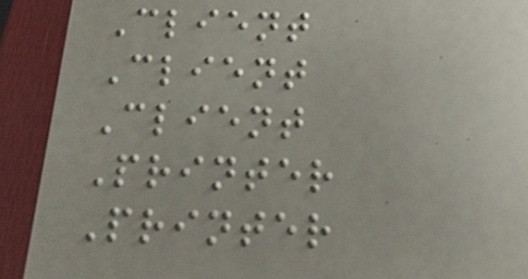Client
Client
Client
Printer
Printer
